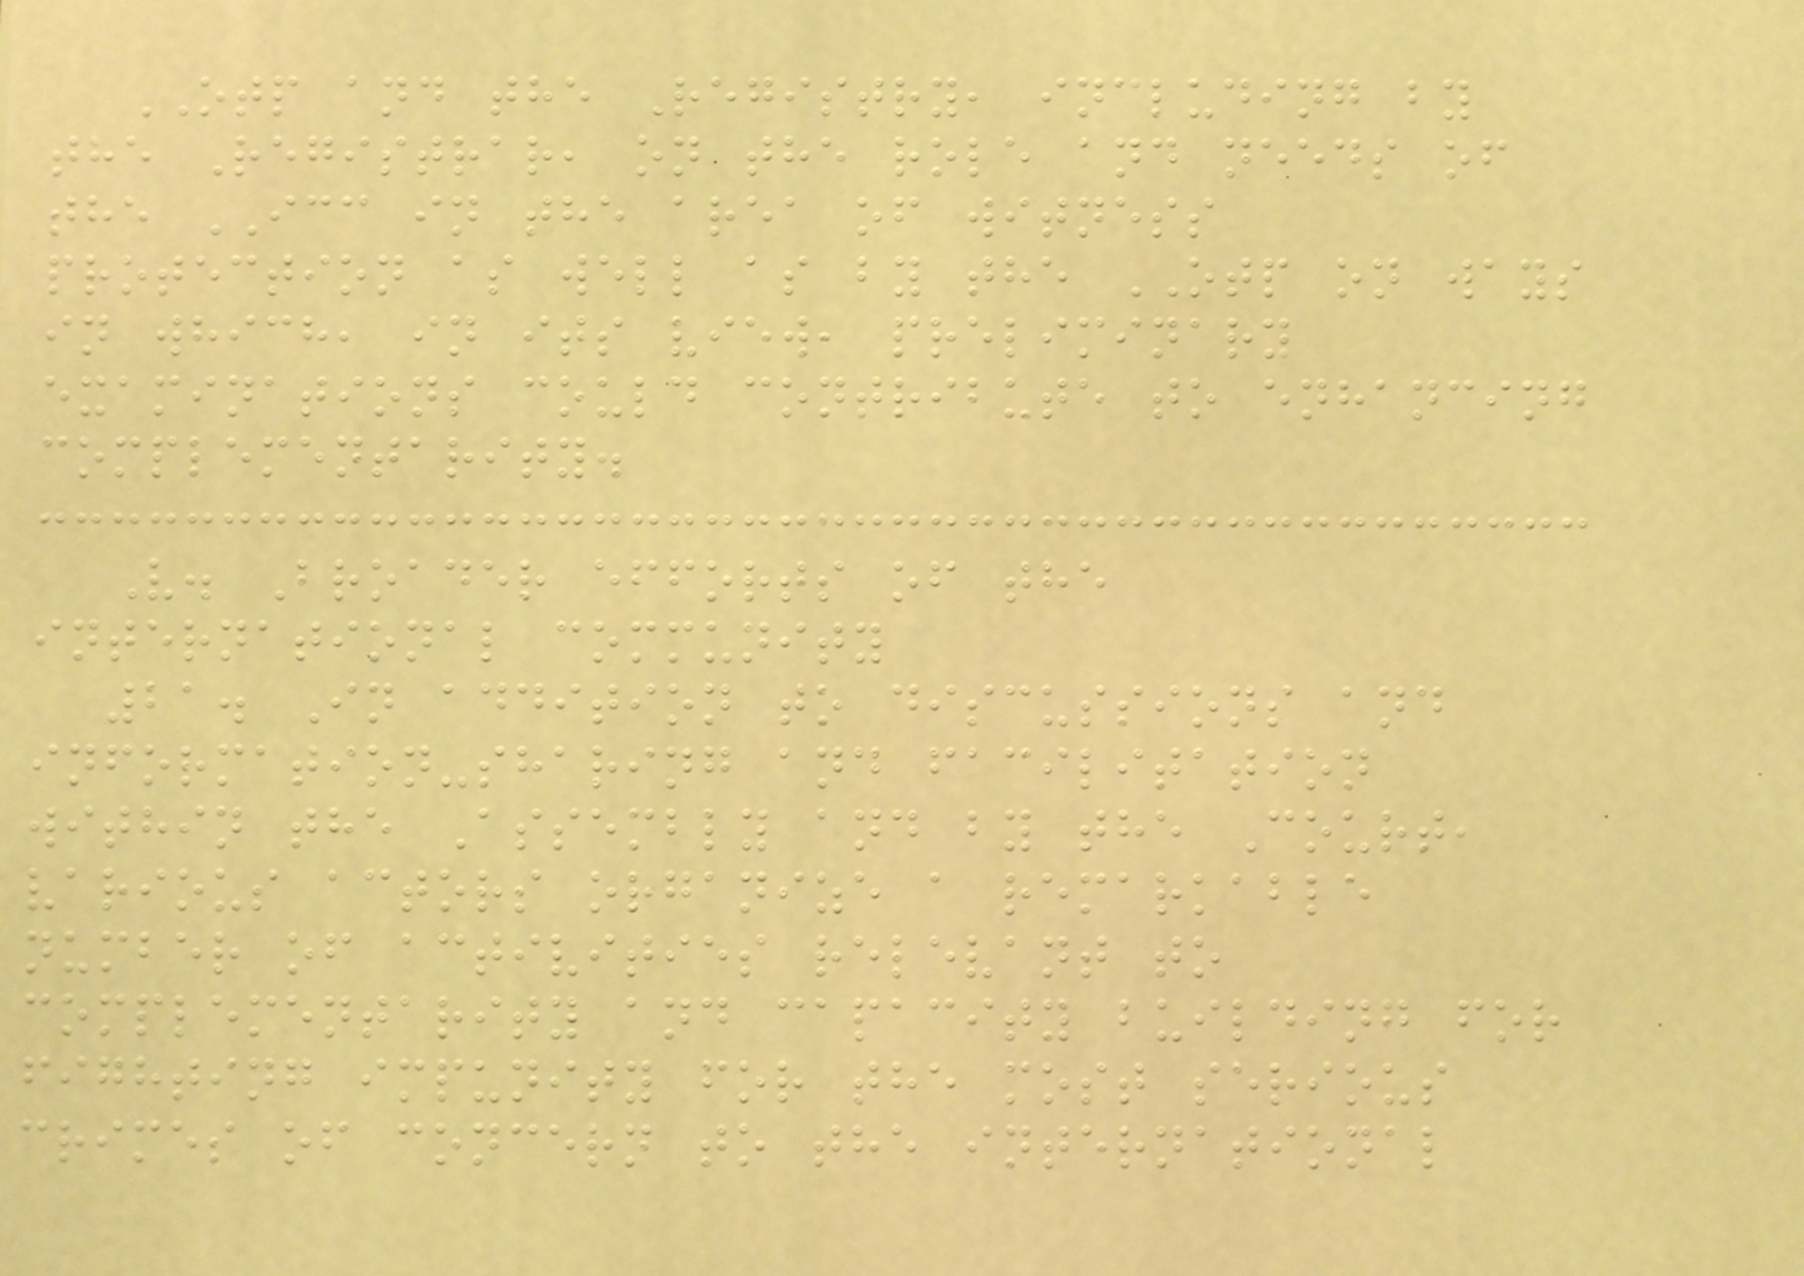OTP and the Registry, including by
the Registrar, on the role and needs of
the ICC in the area of witness
protection as well as by the OTP on ways
in which, in its view, preliminary
examinations could contribute to enhancing
complementarity.
V. Broader efforts of the
international community
21. In addition to discussions and
information-sharing and facilitation
within the Assembly and by the Court,
various actors organize a remarkable
number of activities relevant to
complementarity and capacity building for
fighting impunity for the most serious
crimes of concern to the international
